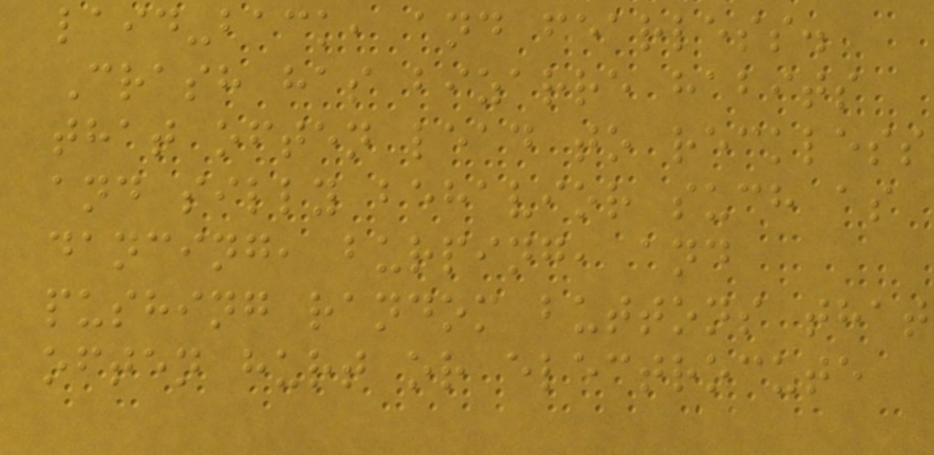laid-back, and fearless.
Crash has bizarre habits
that often lead to reckless
and silly behavior such as
dancing, burping, and
pushing random buttons that
often hurt or electrocute
